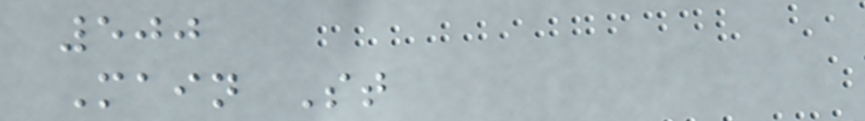500
Main St
